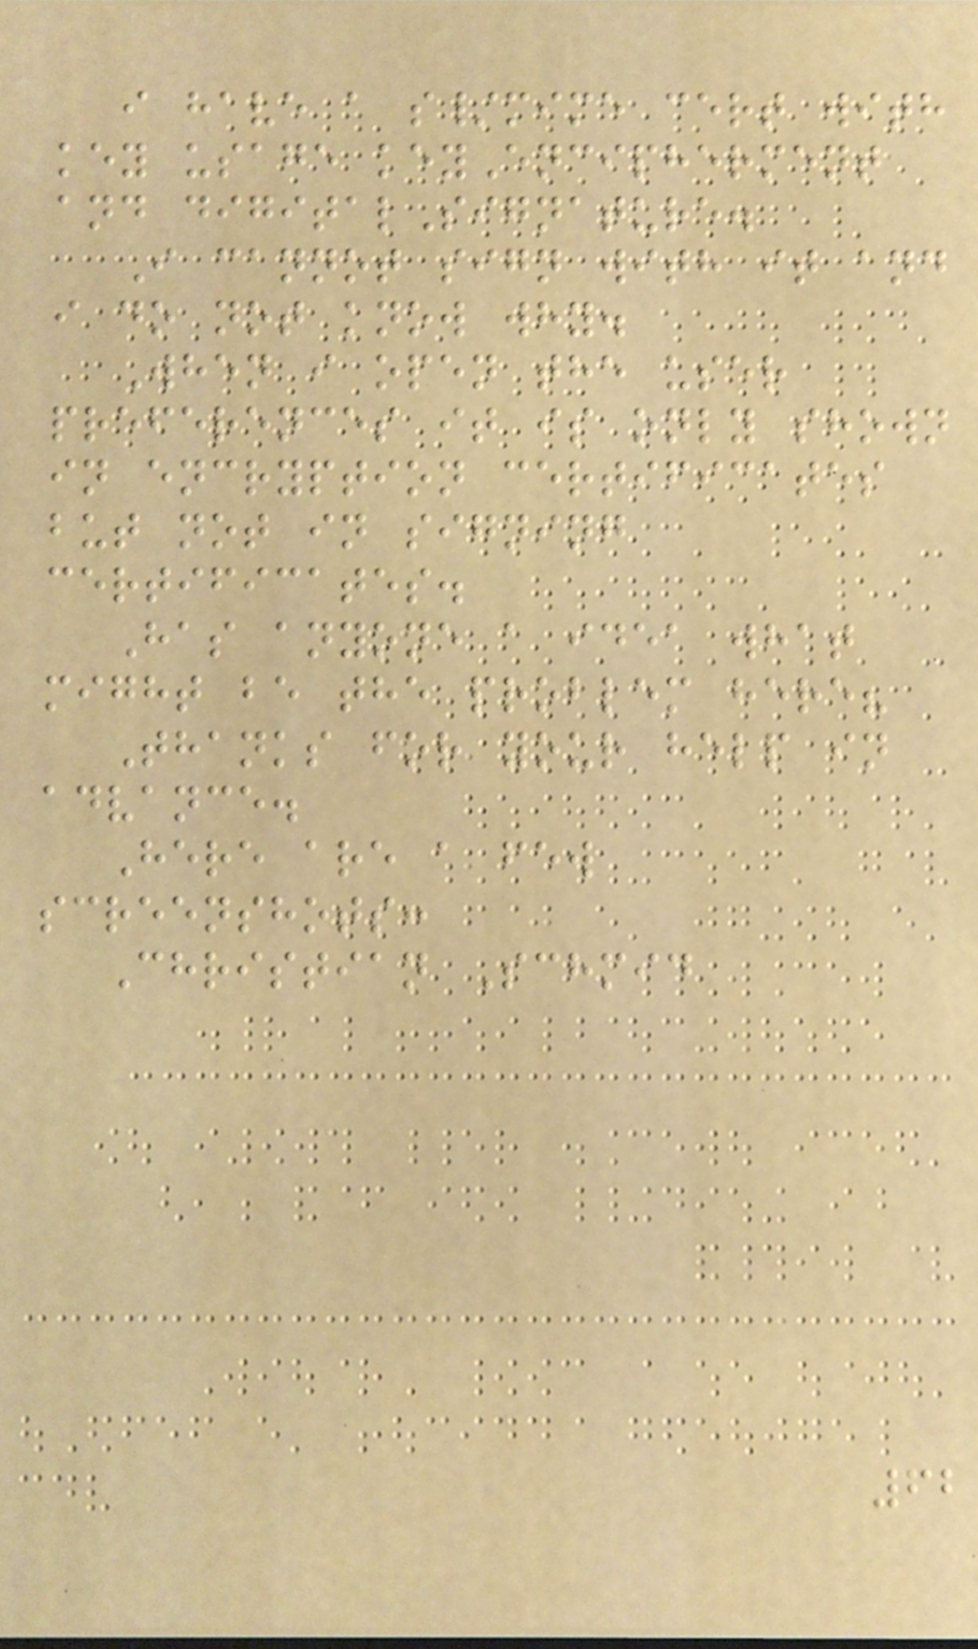i have a s/mime cert with
key usage keyEncipherment
and digitalSignature.
I cannot sign with it and
i do not know why.
When i open the user
preferences it is only shown
in encryption certificates
but not in signing
certificates.
Has anyone a idea what
might be the problem here?
Thanks for your help in
advance.
Here are a few
screenshots:
Christian Schmid
62
